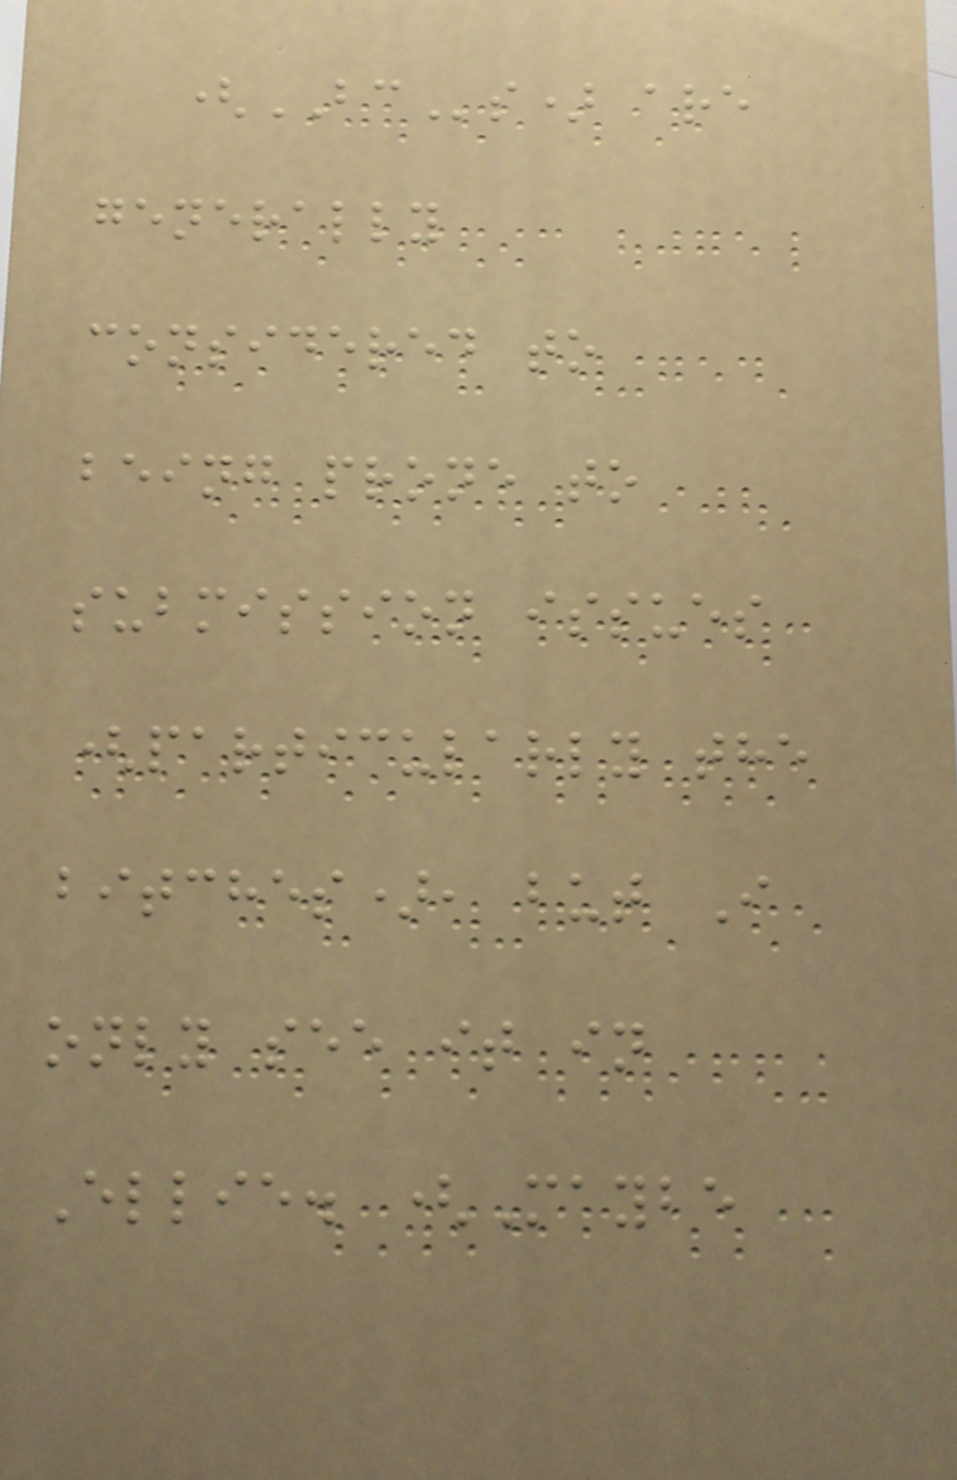(BCs) are
generally
considered to
being prone to
submission issues
(particularly the
bitches), but I
only see it in
Ellie. (Maybe
